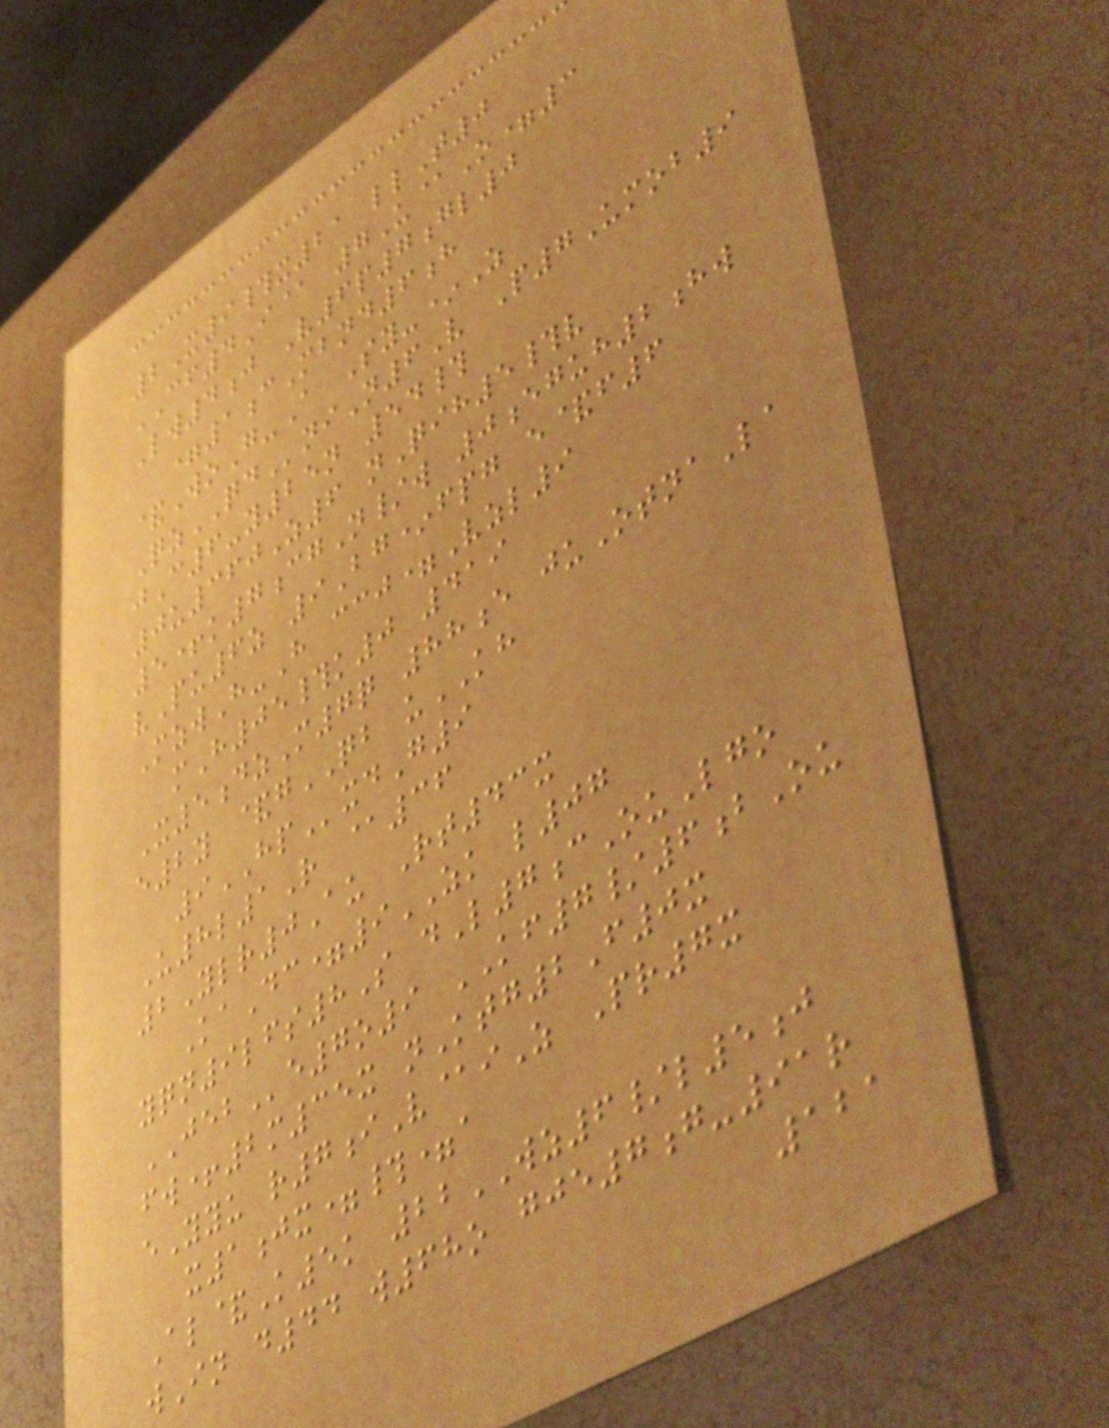2X9#x21 llT0
CF4I@ 7U@O=3
Lw4j V6p7gl0
=1cMbnd6h
&WoG-A Sy-*Z
QzQDniN6V P7Umob9
jC6-y25n 54#
0u360Z6 nQih5#v
5+k7cgN/w 0eguh2hw
vPu6z 9Bg*fpg e&f6
MzwH-H ccj=Vzl9
mH05#k0 419
X5dzM7q 88e juOtnaLa
e2y &gQB uKH
9HPxdG9
U8l1R @36
2Ylr0Au Rt43x
KaDc=9ZK l07
yqn9lfs8S dL7cOuLgo
JEBe7o9 KF7/6bOu
fw+2m35x nKtg2F0x
eYyu r7iV@iZ Pr7x
x1jx=#=a
Al&K5k 22WZ6/l5j
wIn d44 w68o gje7g-91r
121
